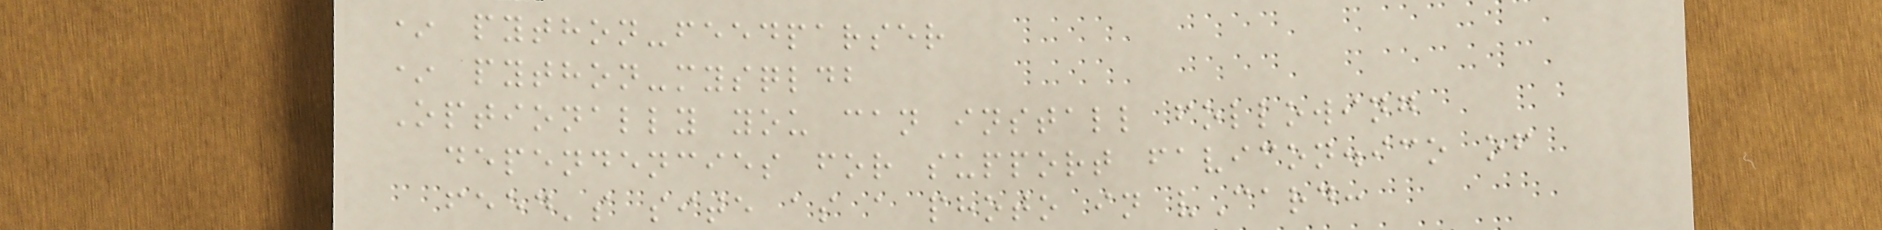* python-feedparser
* python-mysqldb
Optionally you can install following
dependencies for support favicon.ico of
feed's site as a photo in vCard:
